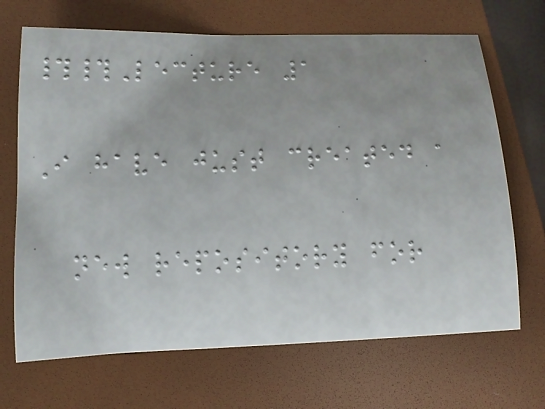##Lecture 1
I have just created a
new repository for
